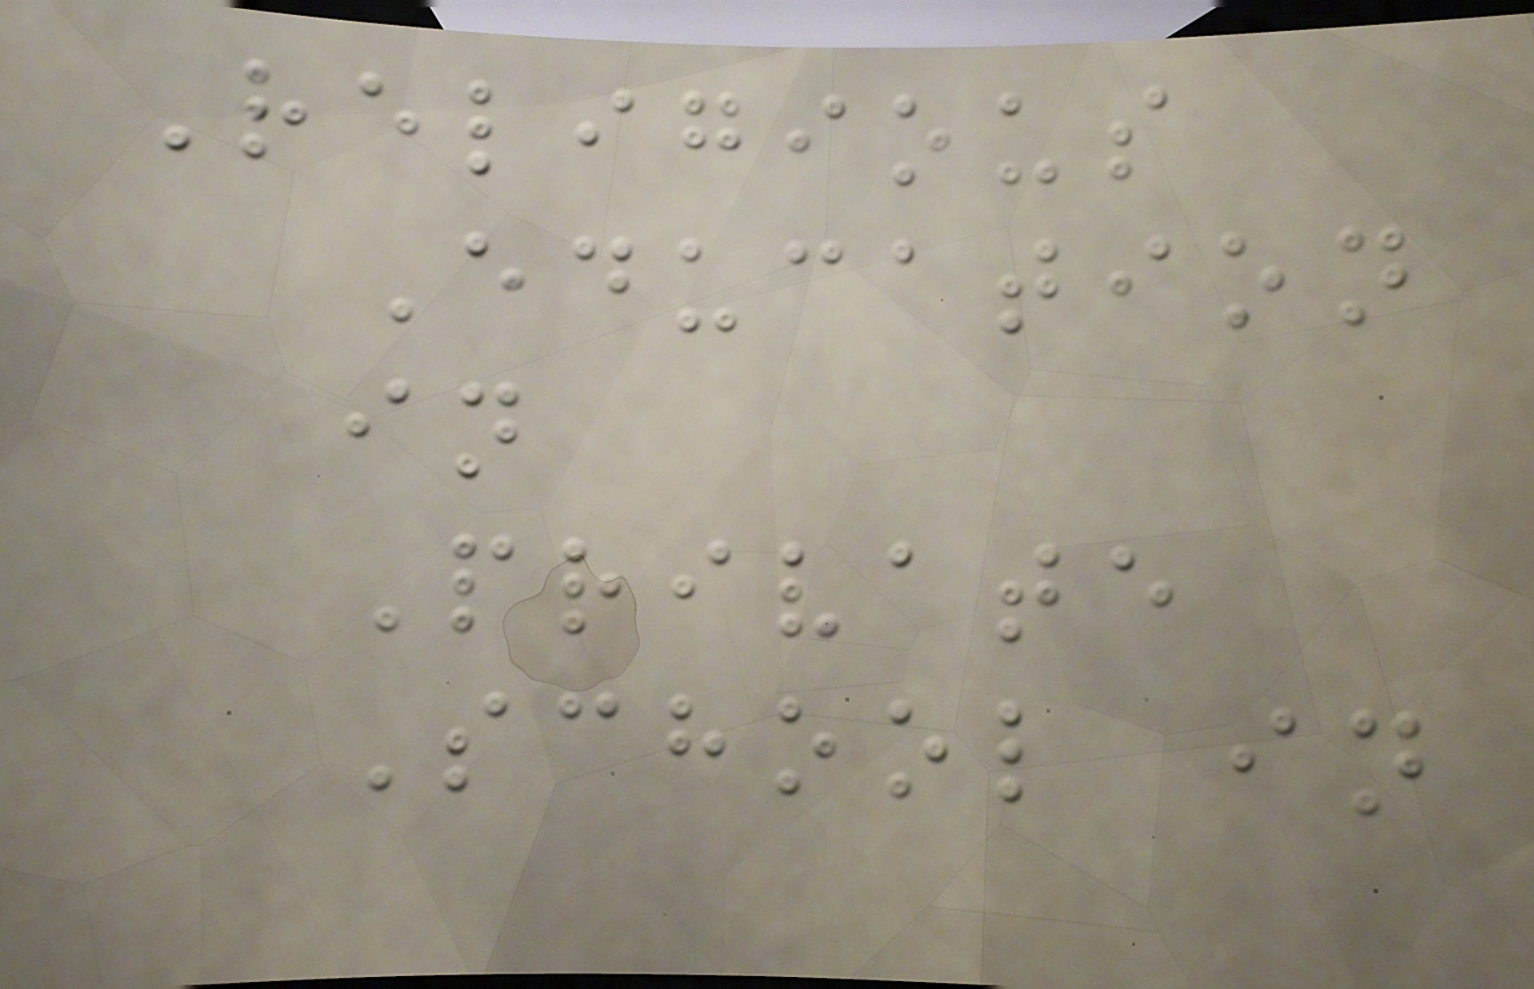Religious
Education
in
Private
School in
